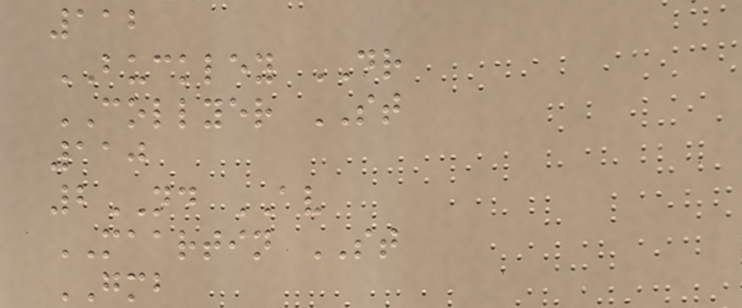112
BUCKLEY DR
COLLYER ST
110
2ND AV
MAARTIN ST
GMB
